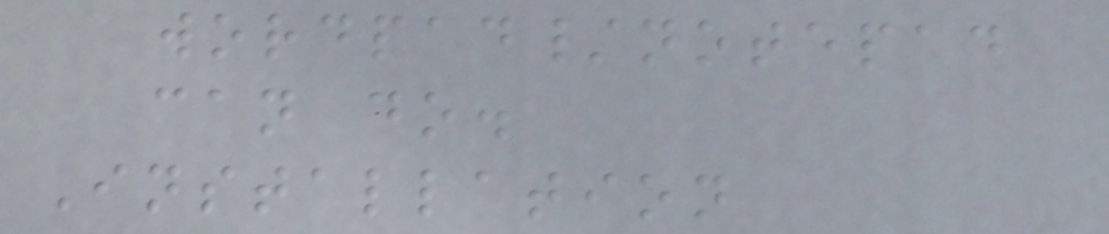wordpad/notepad
can do.
Installation
